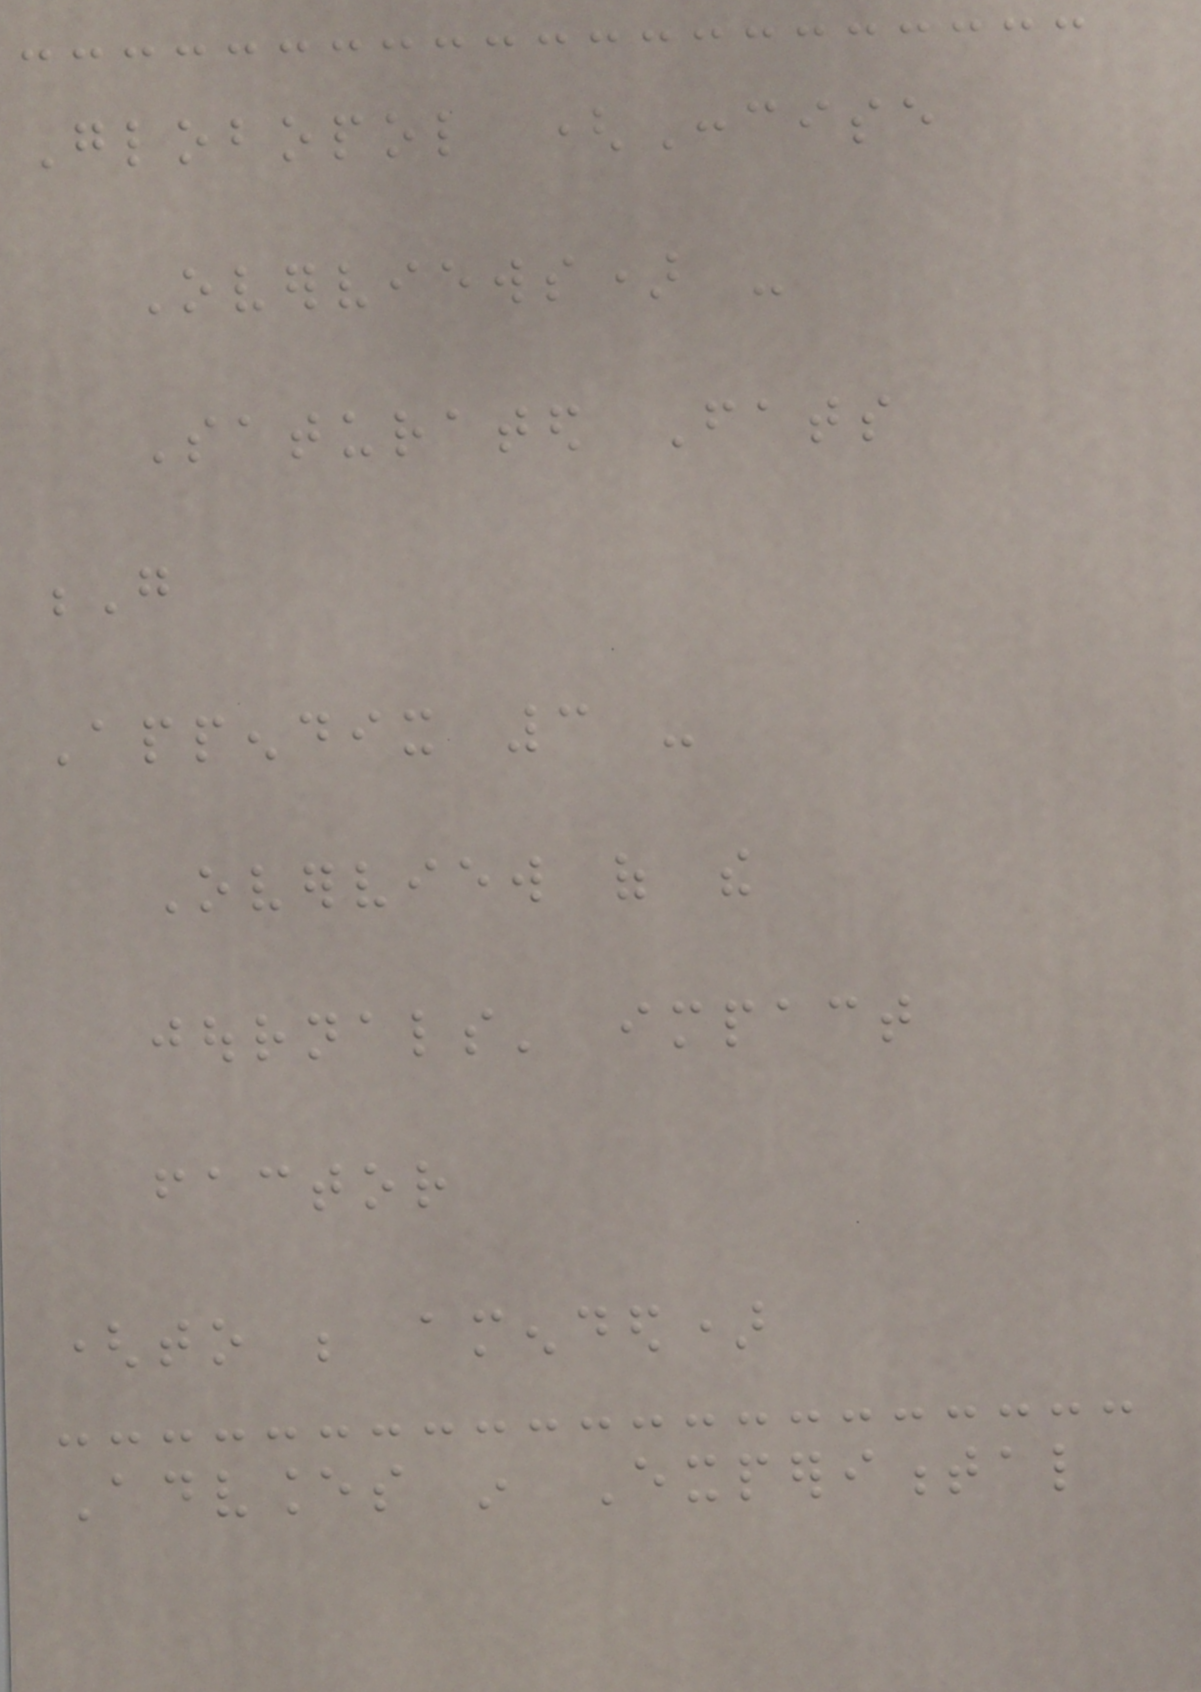Globopol (Concise
Overviews) -
Saturated Fats
G
Appendix 3 -
Overview of the
journals' impact
factor
(to be amended)
Advances in Experimental
